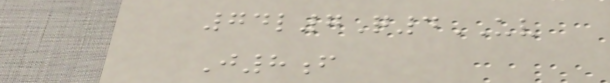74l7Q4UV
J8f
